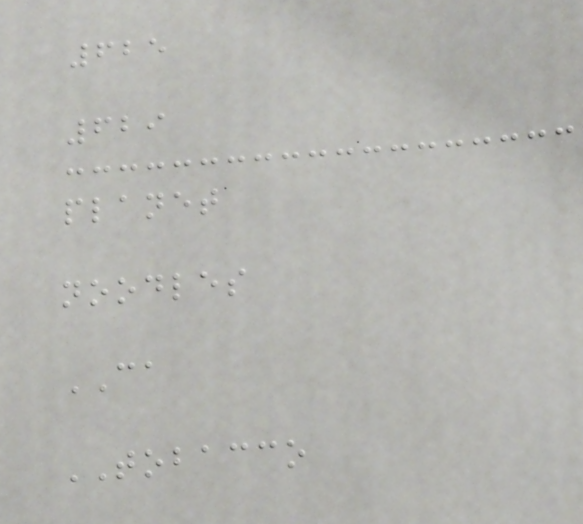625
629
planet
noodles
CA
TOBACCO
